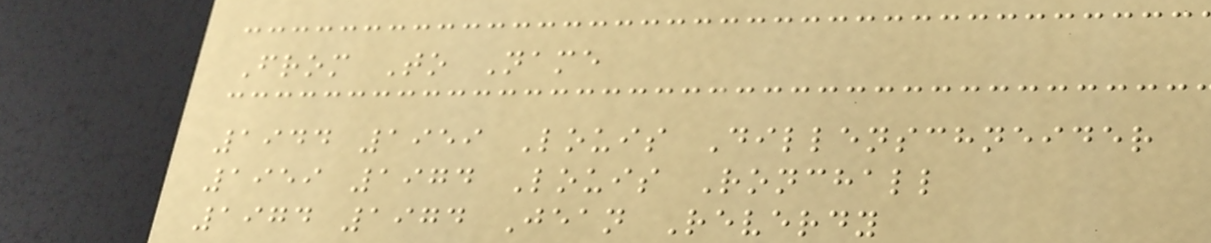From To Name
1944 1959 Louis Dillenschneider
1959 1974 Louis Ronchall
1974 1974 Jean Reverdy
